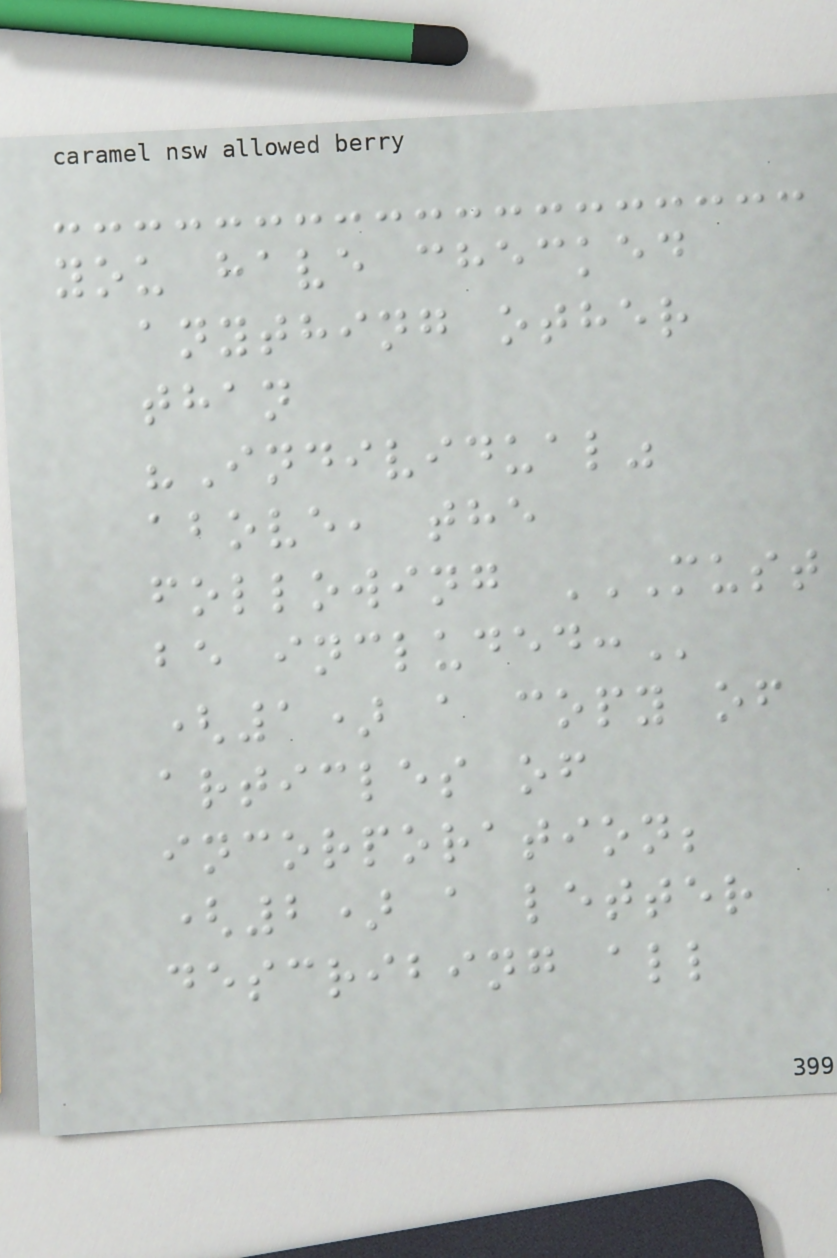you have checked
anything other
than
"Individual"
above, the
following MUST
BE INCLUDED:
(1) a copy of
articles of
incorporation;
(2) a letter
describing all
